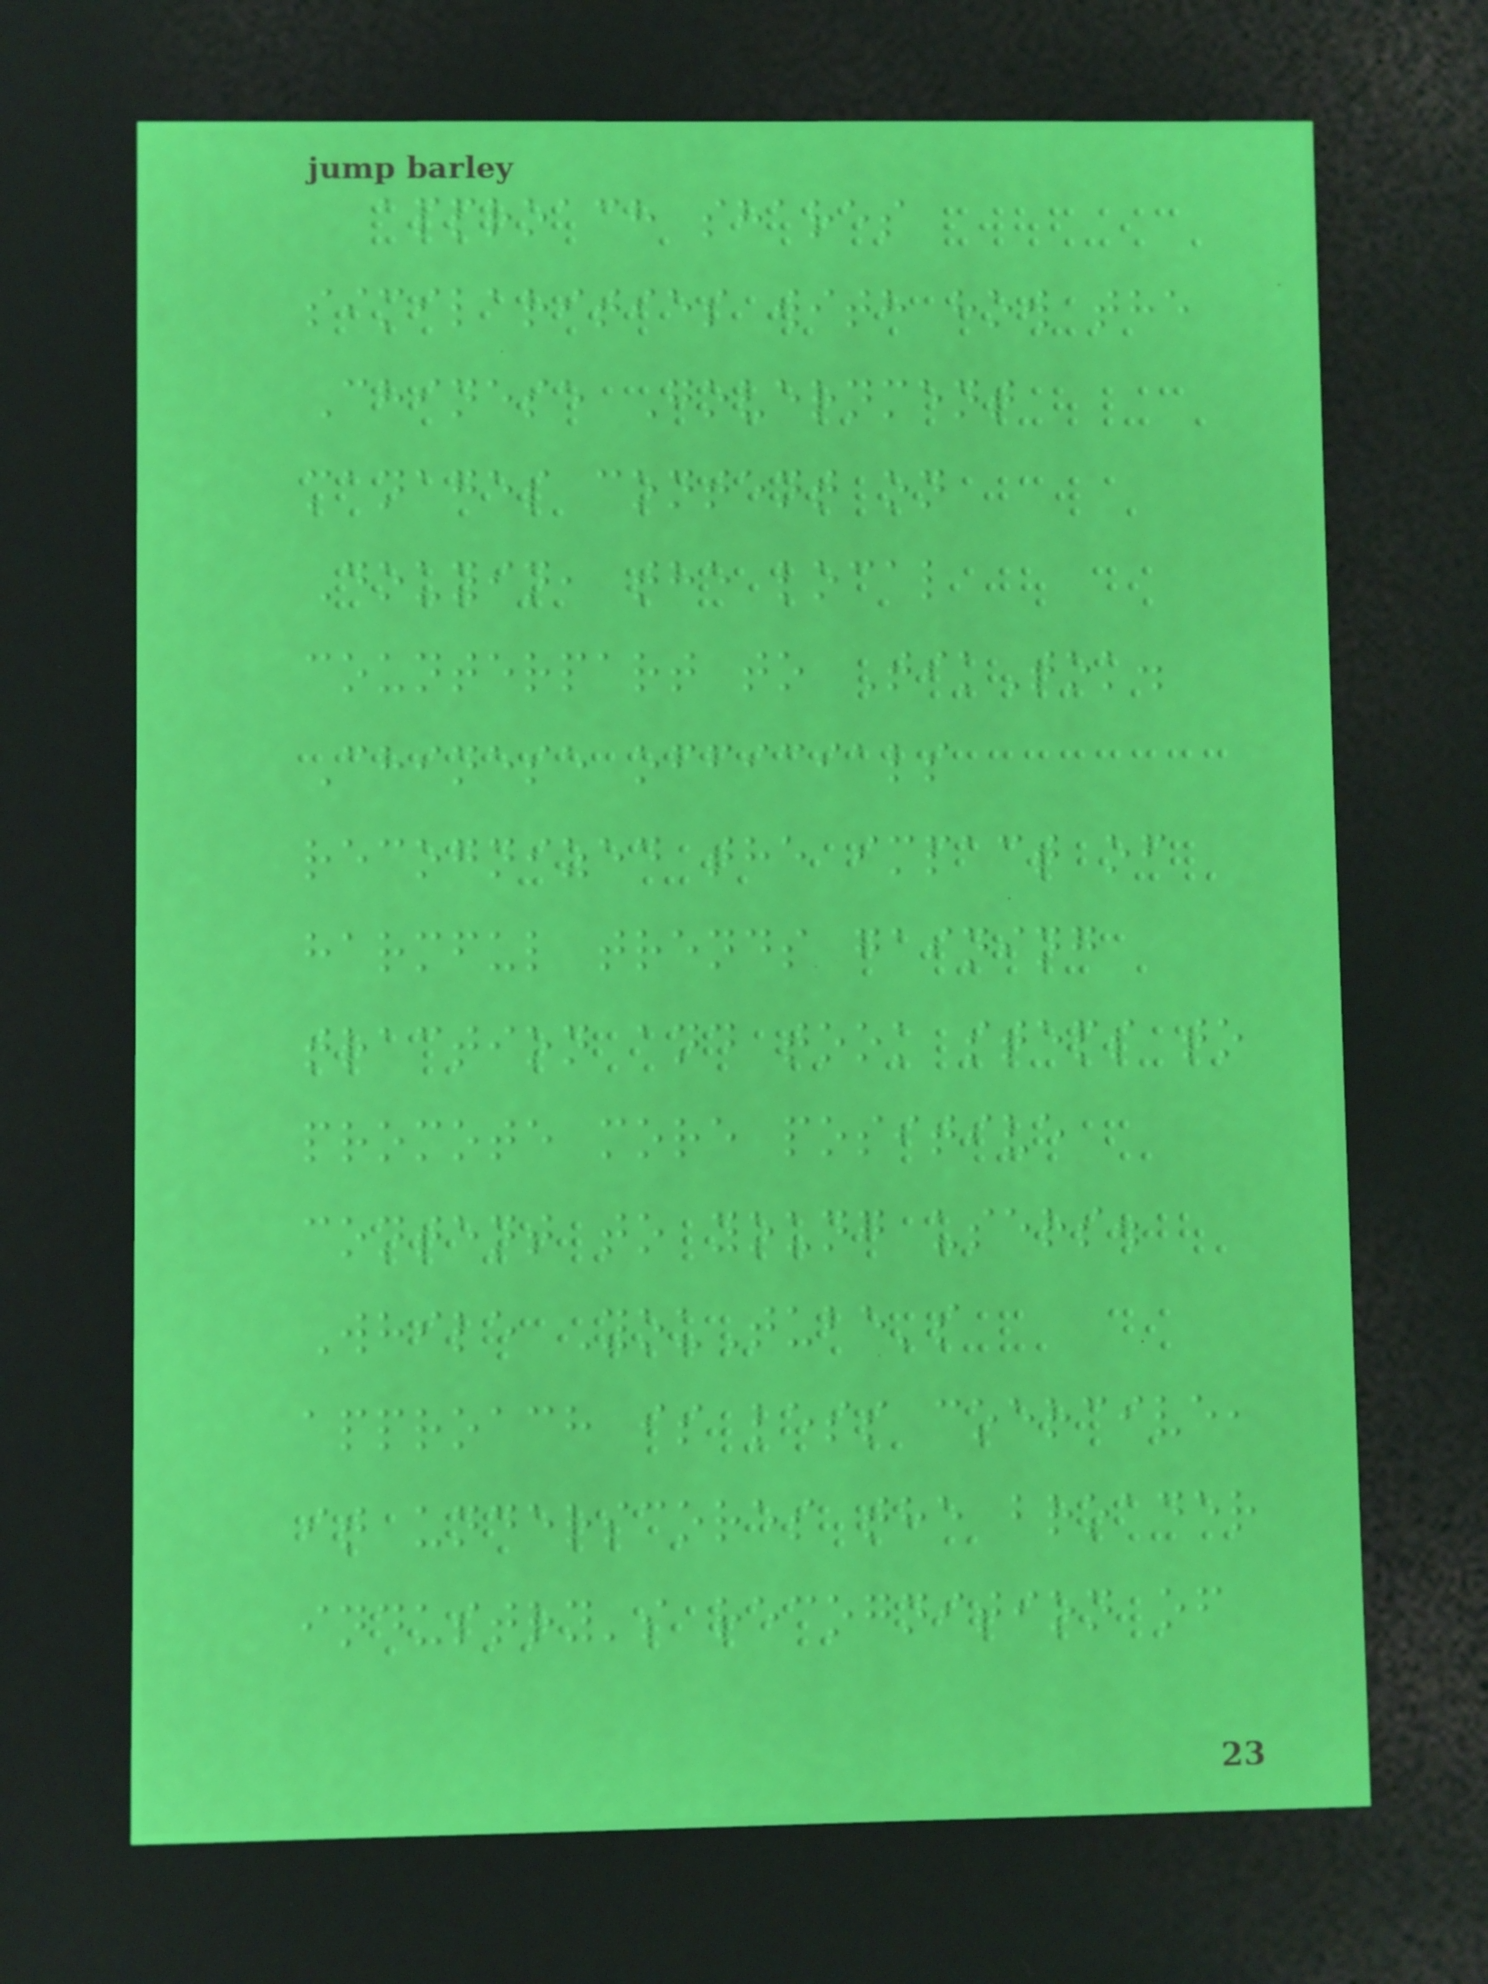approach shares
similarities with how the
Chinese Government
manages content on
Douyin, the local
counterpart to TikTok.
Chinese officials
recognized the impact of
harmful trends gaining
traction and took steps to
promote more positive
content to young users.
While YouTube's
approach is less coercive,
it underscores the broader
industry's recognition of
